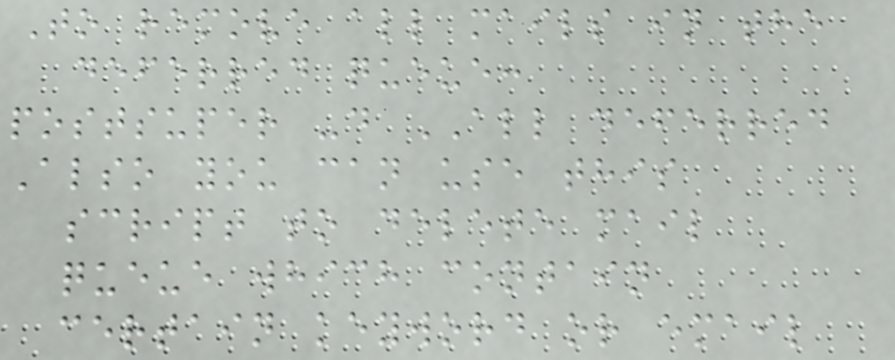To remove all mails in the
deferred queue:
postsuper -d ALL deferred
Also you can use this
script to delete mail
queue which contain
certain keyword or email
